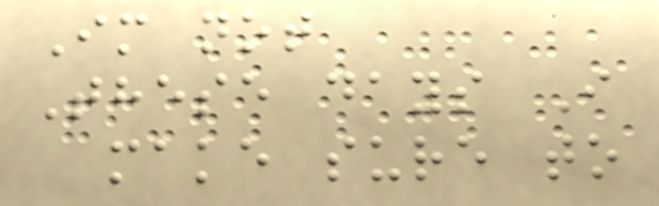Im not
These days I
make sure to
